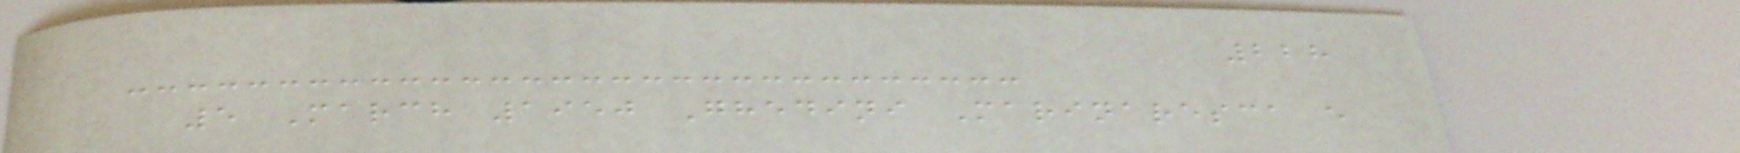228
5 March 1950 Ghedini Marinaresca e
